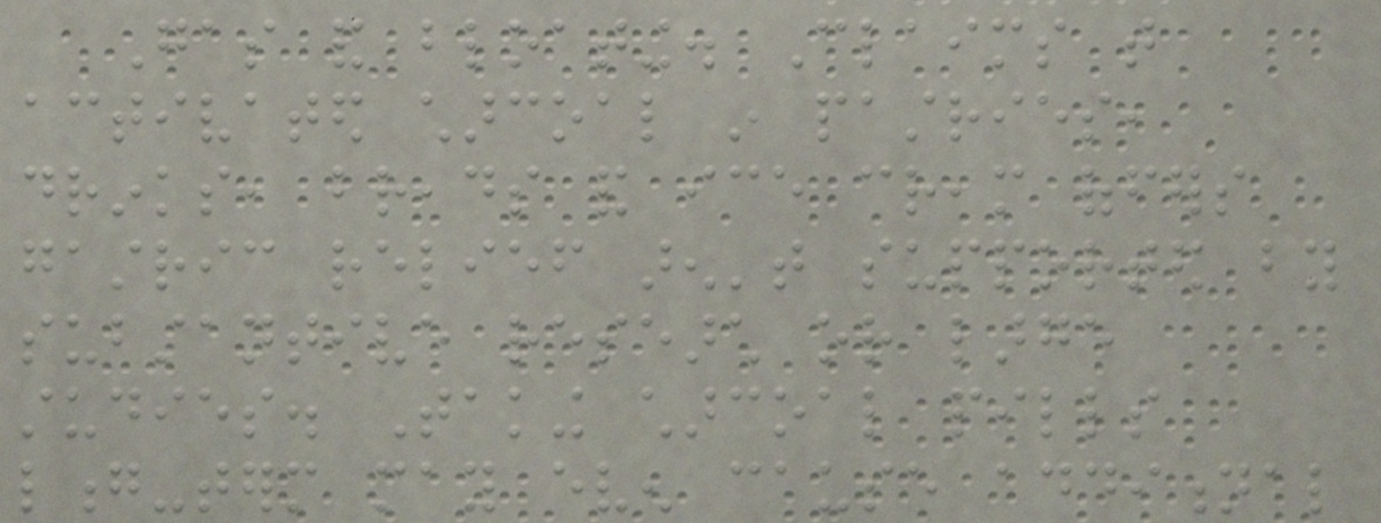Gas and bloating. Claims that
activated charcoal in pastries,
drinks, breads and ice cream offers
gastric relief aren't supported by
substantive research or large
studies. Taking charcoal pills
long-term may even cause additional
